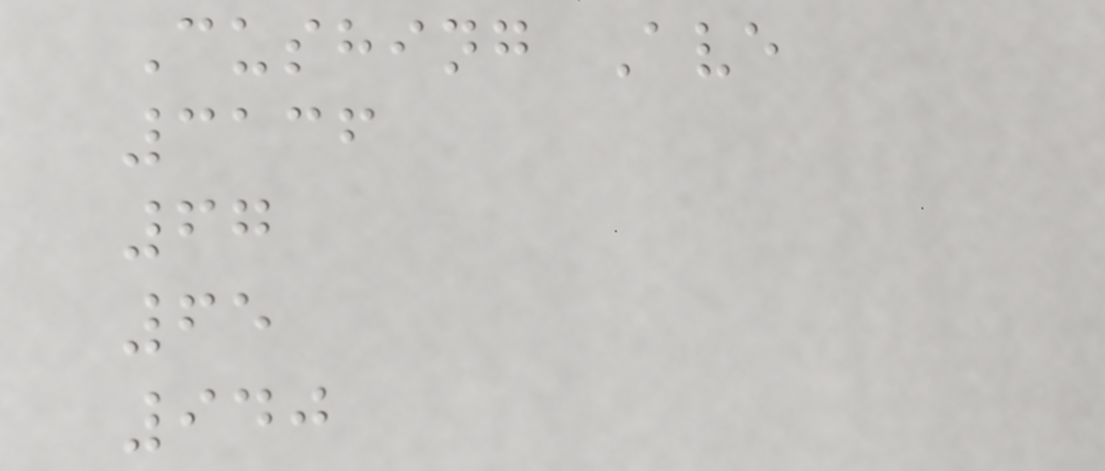Cushing Ave
3136
67
65
940
